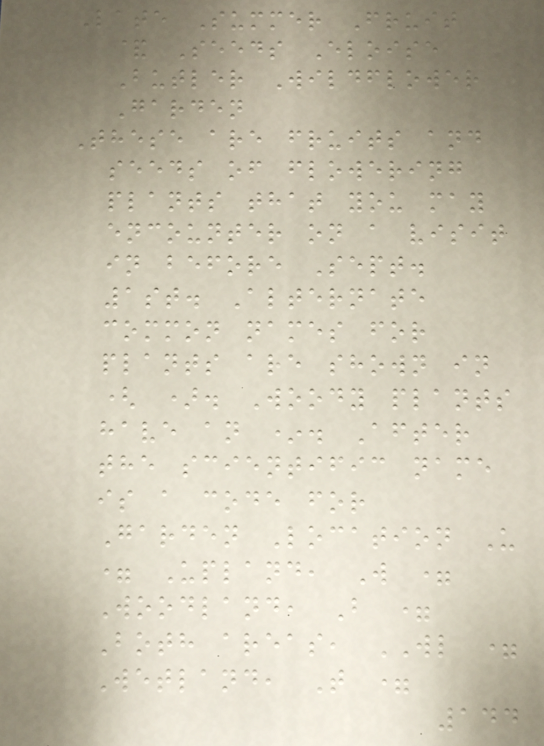Late Summer Fruit
& Seeds Eloise
Butler Wildflower
Garden
These are fruits and
seeds of flowering
plants that you may
encounter on a visit
in before Sept.
1st. Alternate
common names for
plants are shown in
( ). Woody plants
have an *. After
the scientific name
is a code for
Garden Location U
= Upland, W =
Woodland, B =
Both areas, WL =
Wetland, T =
144
